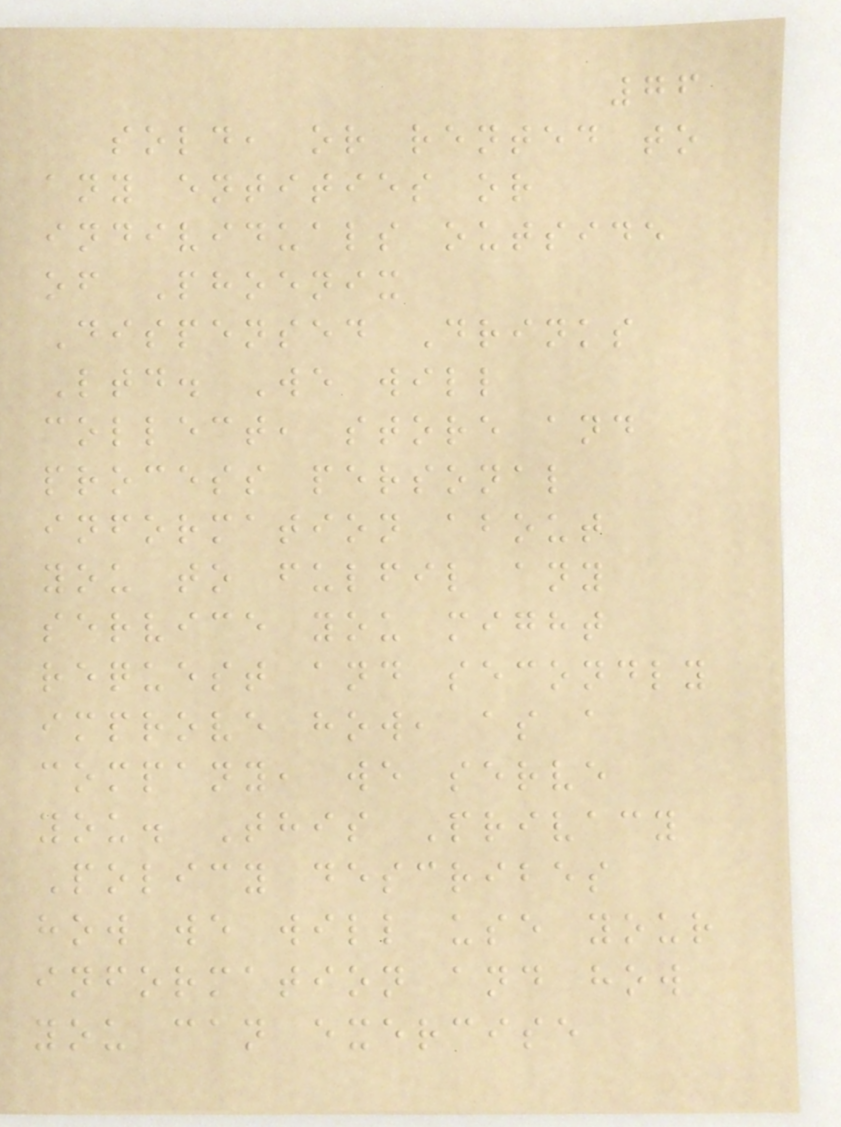76
sold, or rented to
any entities or
individuals outside
of Phoenix
Dispensed Drinks
Ltd. We will
collect, store and
process personal
information about
you to fulfil any
service you might
request and secondly
improve how, as a
company, we serve
you. This Privacy
Policy describes
how we will use your
information and how
you can exercise
